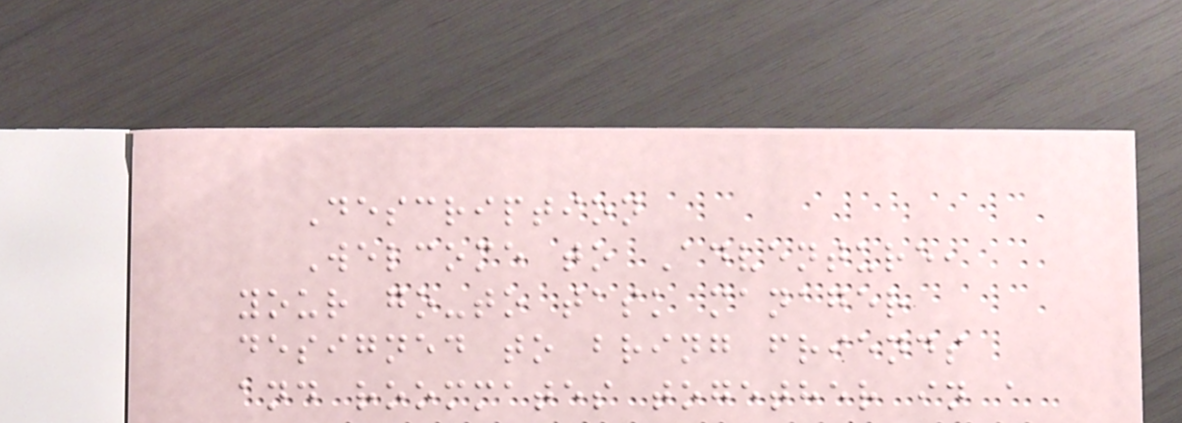Description
Welcome to Adventure,
your go-to task manager
designed to bring friends
and roommates together in a
